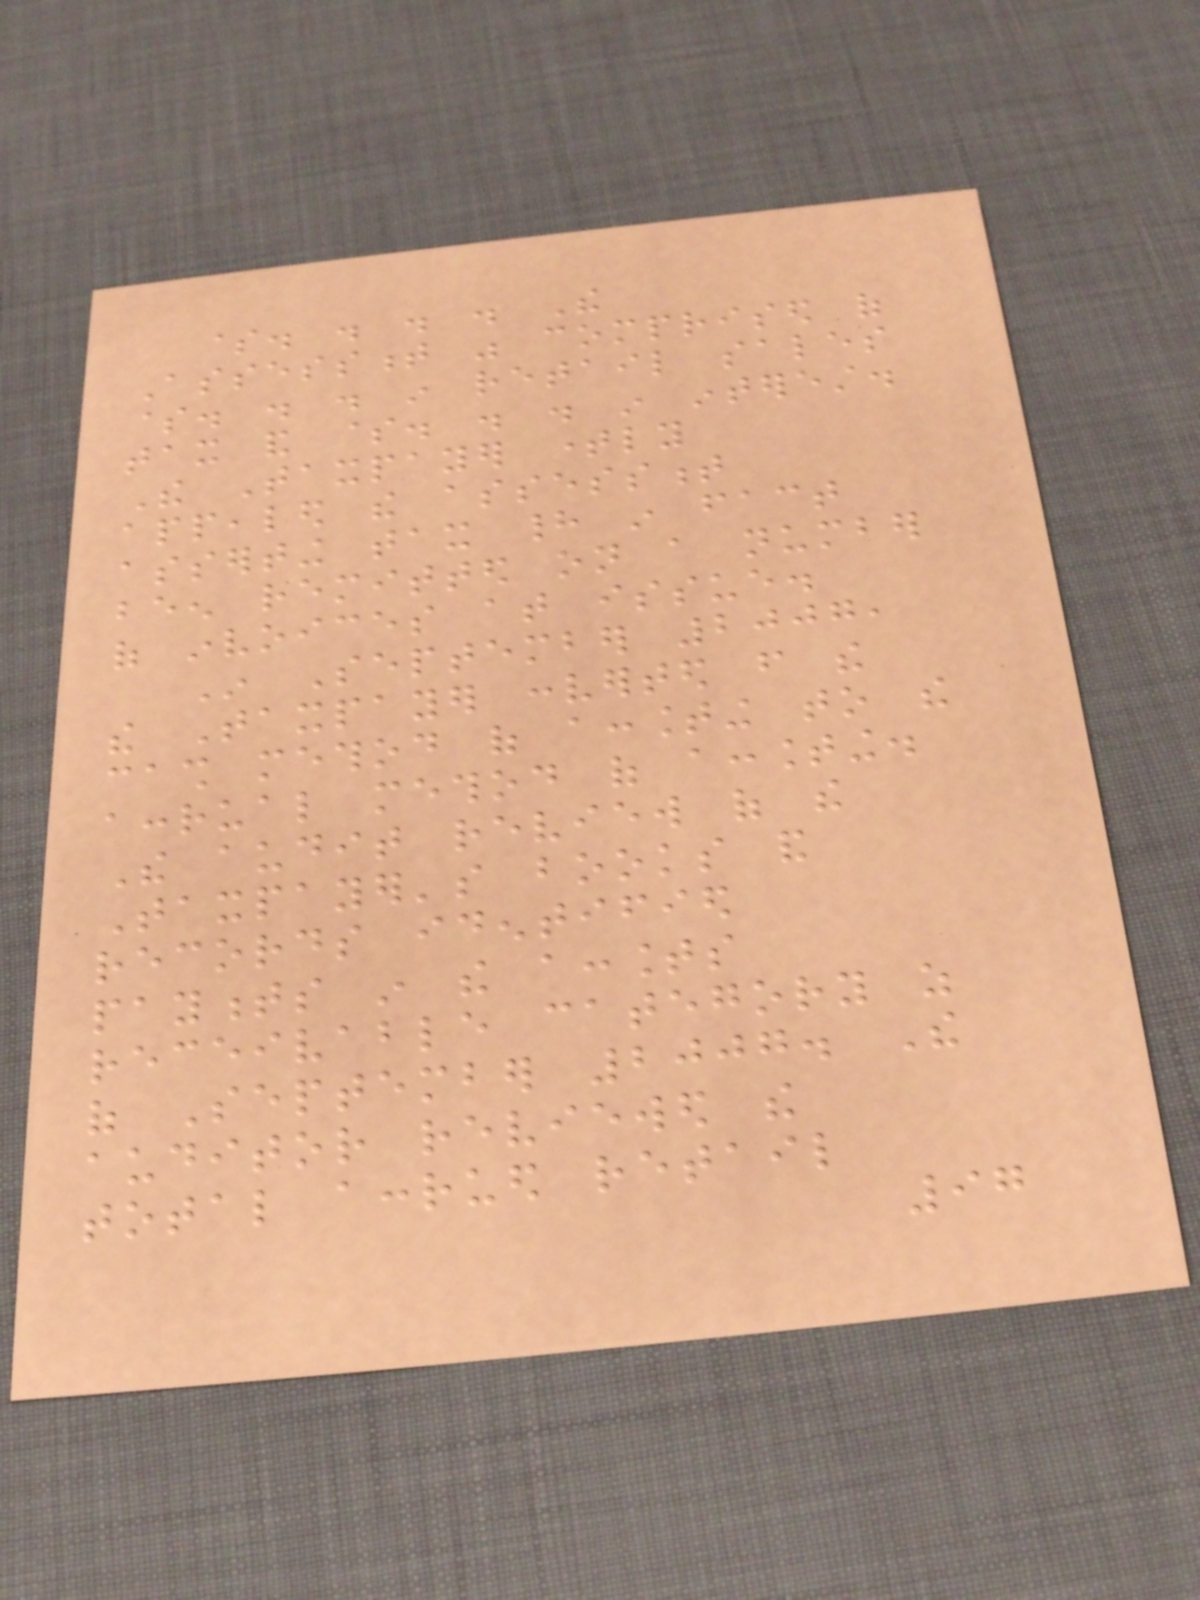$. . . . The
Assessment was comprised of
$. . . in retail sales
tax and $. . . in interest.
The Taxpayer timely
appealed the assessment
asserting tax had in fact
been remitted on a number
of invoices at issue.
In September 2007,
the Taxpayer converted from the
cash method of accounting to the
accrual method of accounting.
The audit review of the
Taxpayer's books and
records identified
payments in the accounts
receivable category as
of September 2007. The
auditor reviewed the
total accrued retail
97
